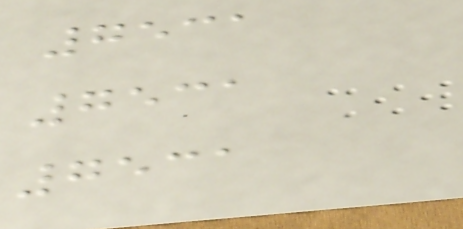7531
7531
7531
